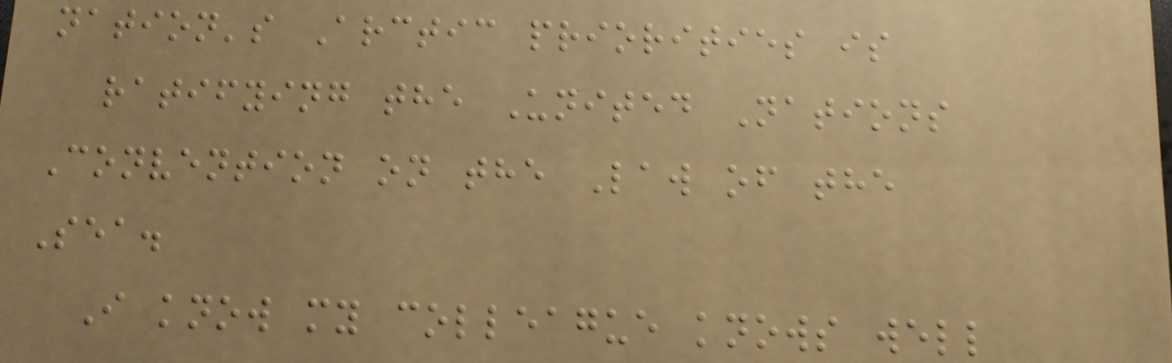nation's Arctic priorities is
ratifying the United Nations
Convention on the Law of the
Sea.
I know my colleague knows well
